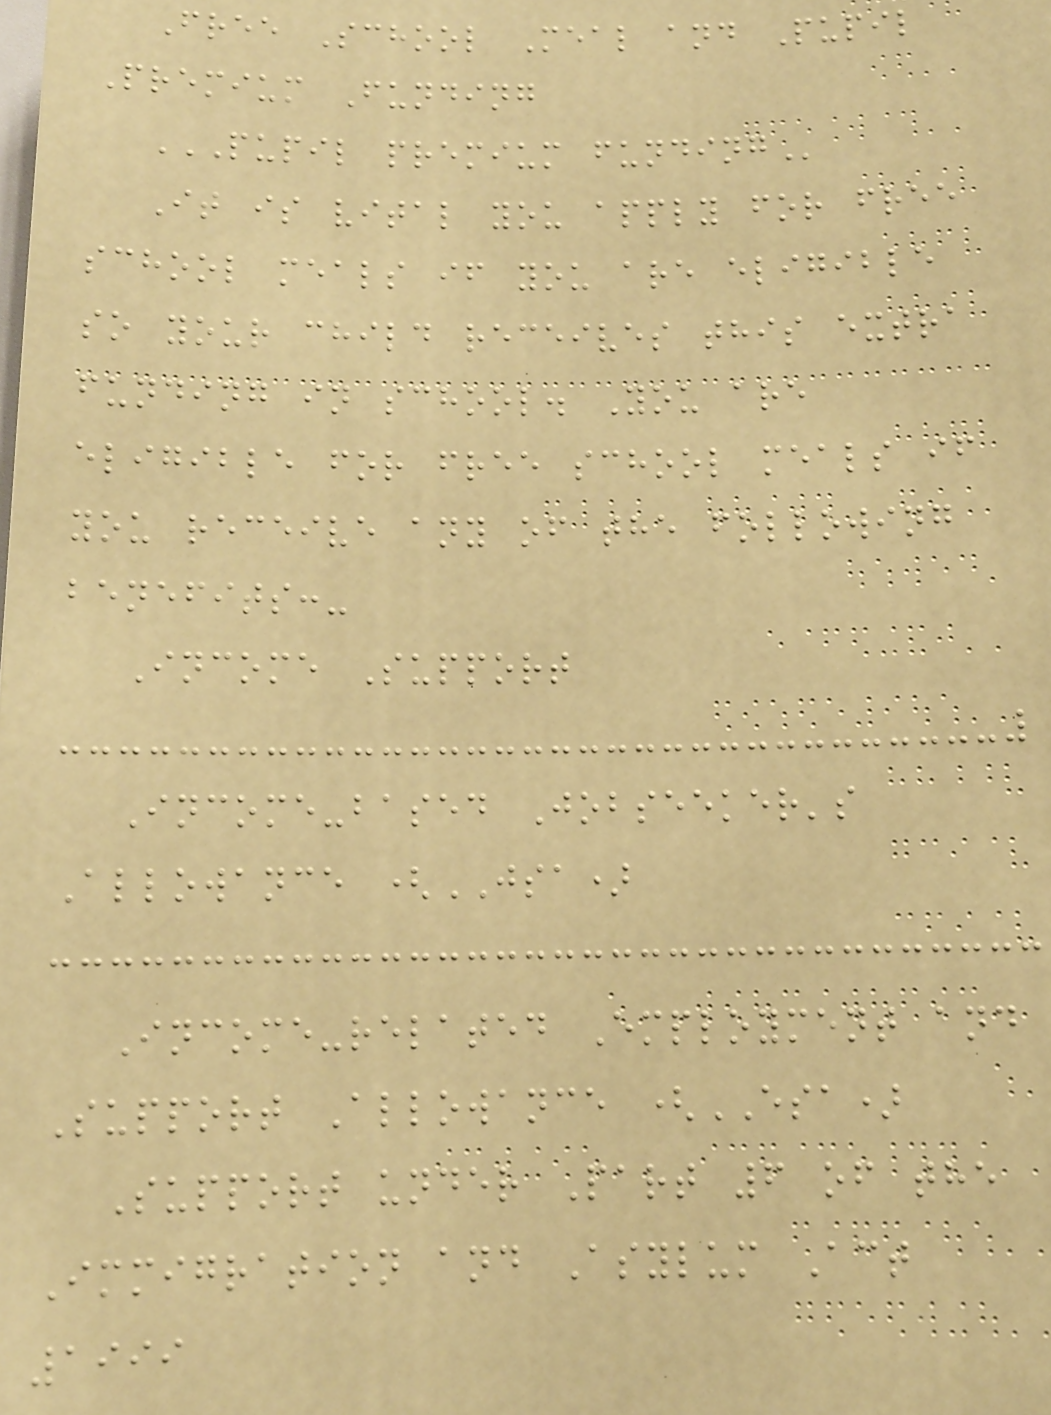Free School Meal and Pupil
Premium Funding
PUPIL PREMIUM FUNDING
It is vital you apply for free
school meals if you are eligible
so your child receives this extra
funding in school. You are
eligible for free school meals if
you receive any of the following
benefits:-
Income Support
Income-based Jobseeker's
Allowance (JSA)
Income-related Employment and
Support Allowance (ESA)
Support under Part 6 of the
Immigration and Asylum Act
1999
